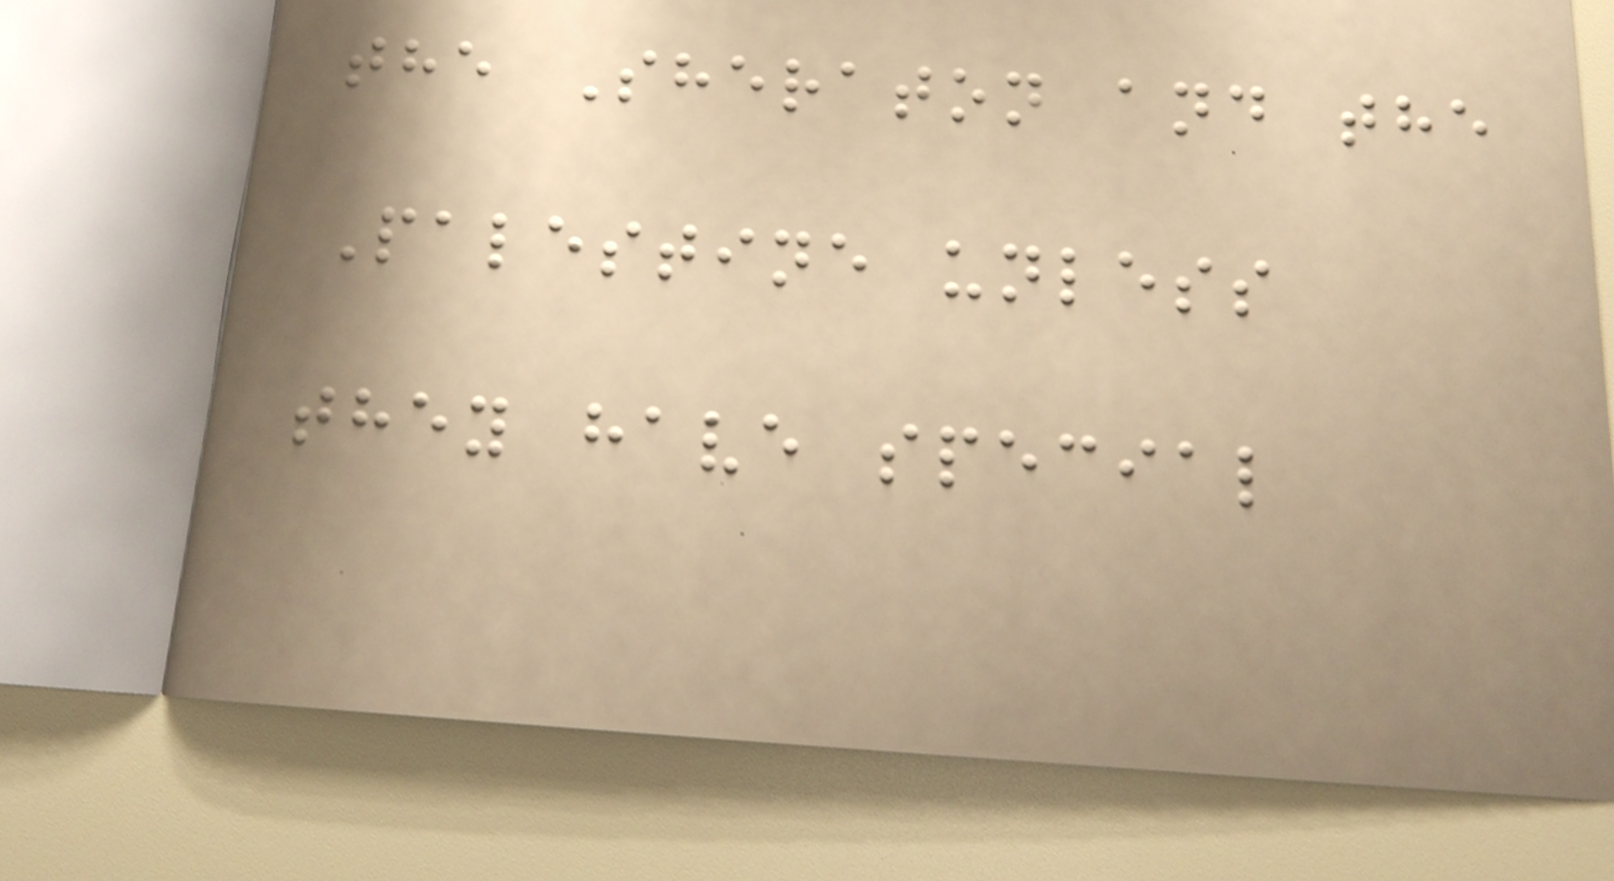the Sheraton and the
Palestine unless
they have special
